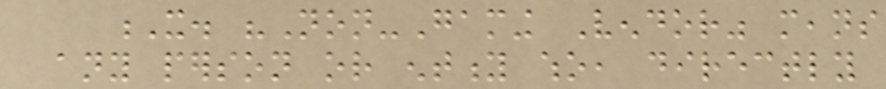X. "Non-Gaming Vendor" means
any person or entity who, directly
